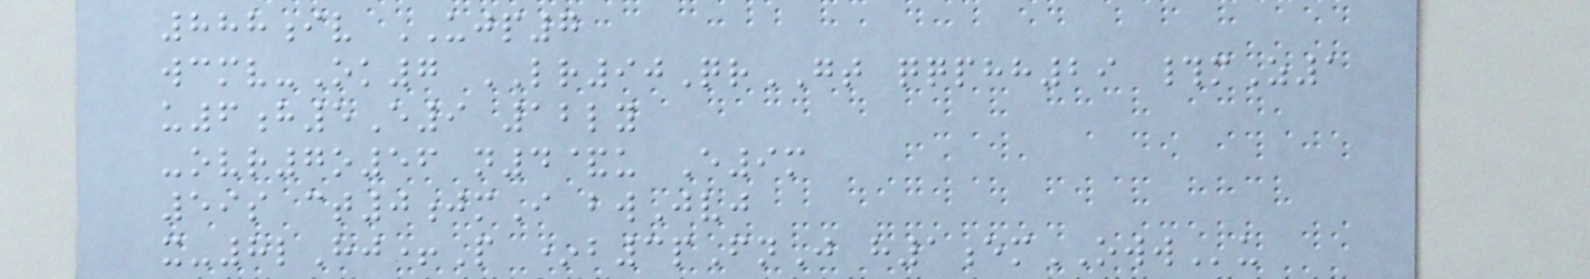888iv UJP7
wcmv-Ok7 LR90QrGT qqphh29 #mZ1
u6h5E9 12ly
-ovr7o56 n4&u E9m
59s ct0jmI bwJvj
x-8lHj+P *b3pFnJ h1emOWWu
